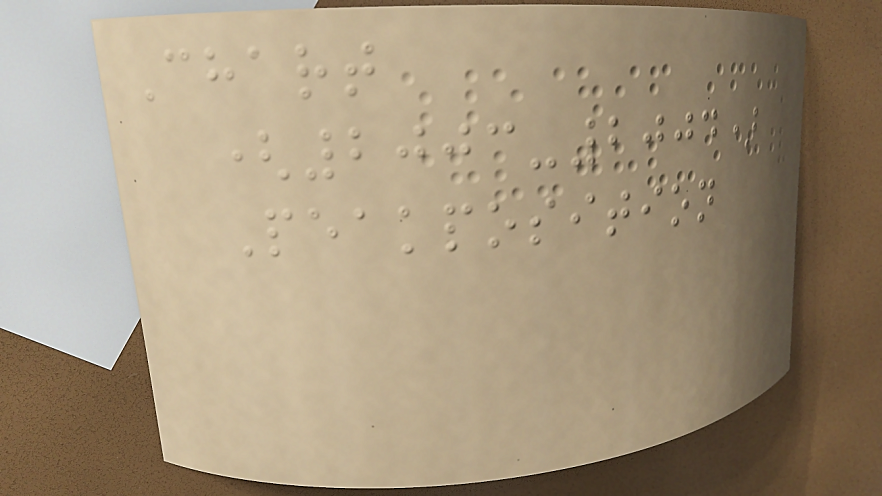Chart
(2003-2004)
Peakposition
